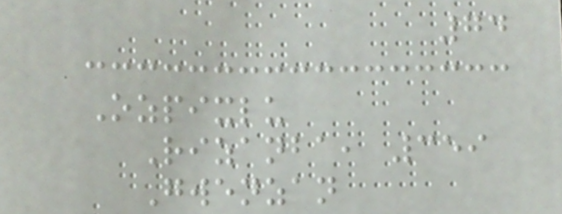74
Ozpixlu
Rizanba, 359
Gwenzan
